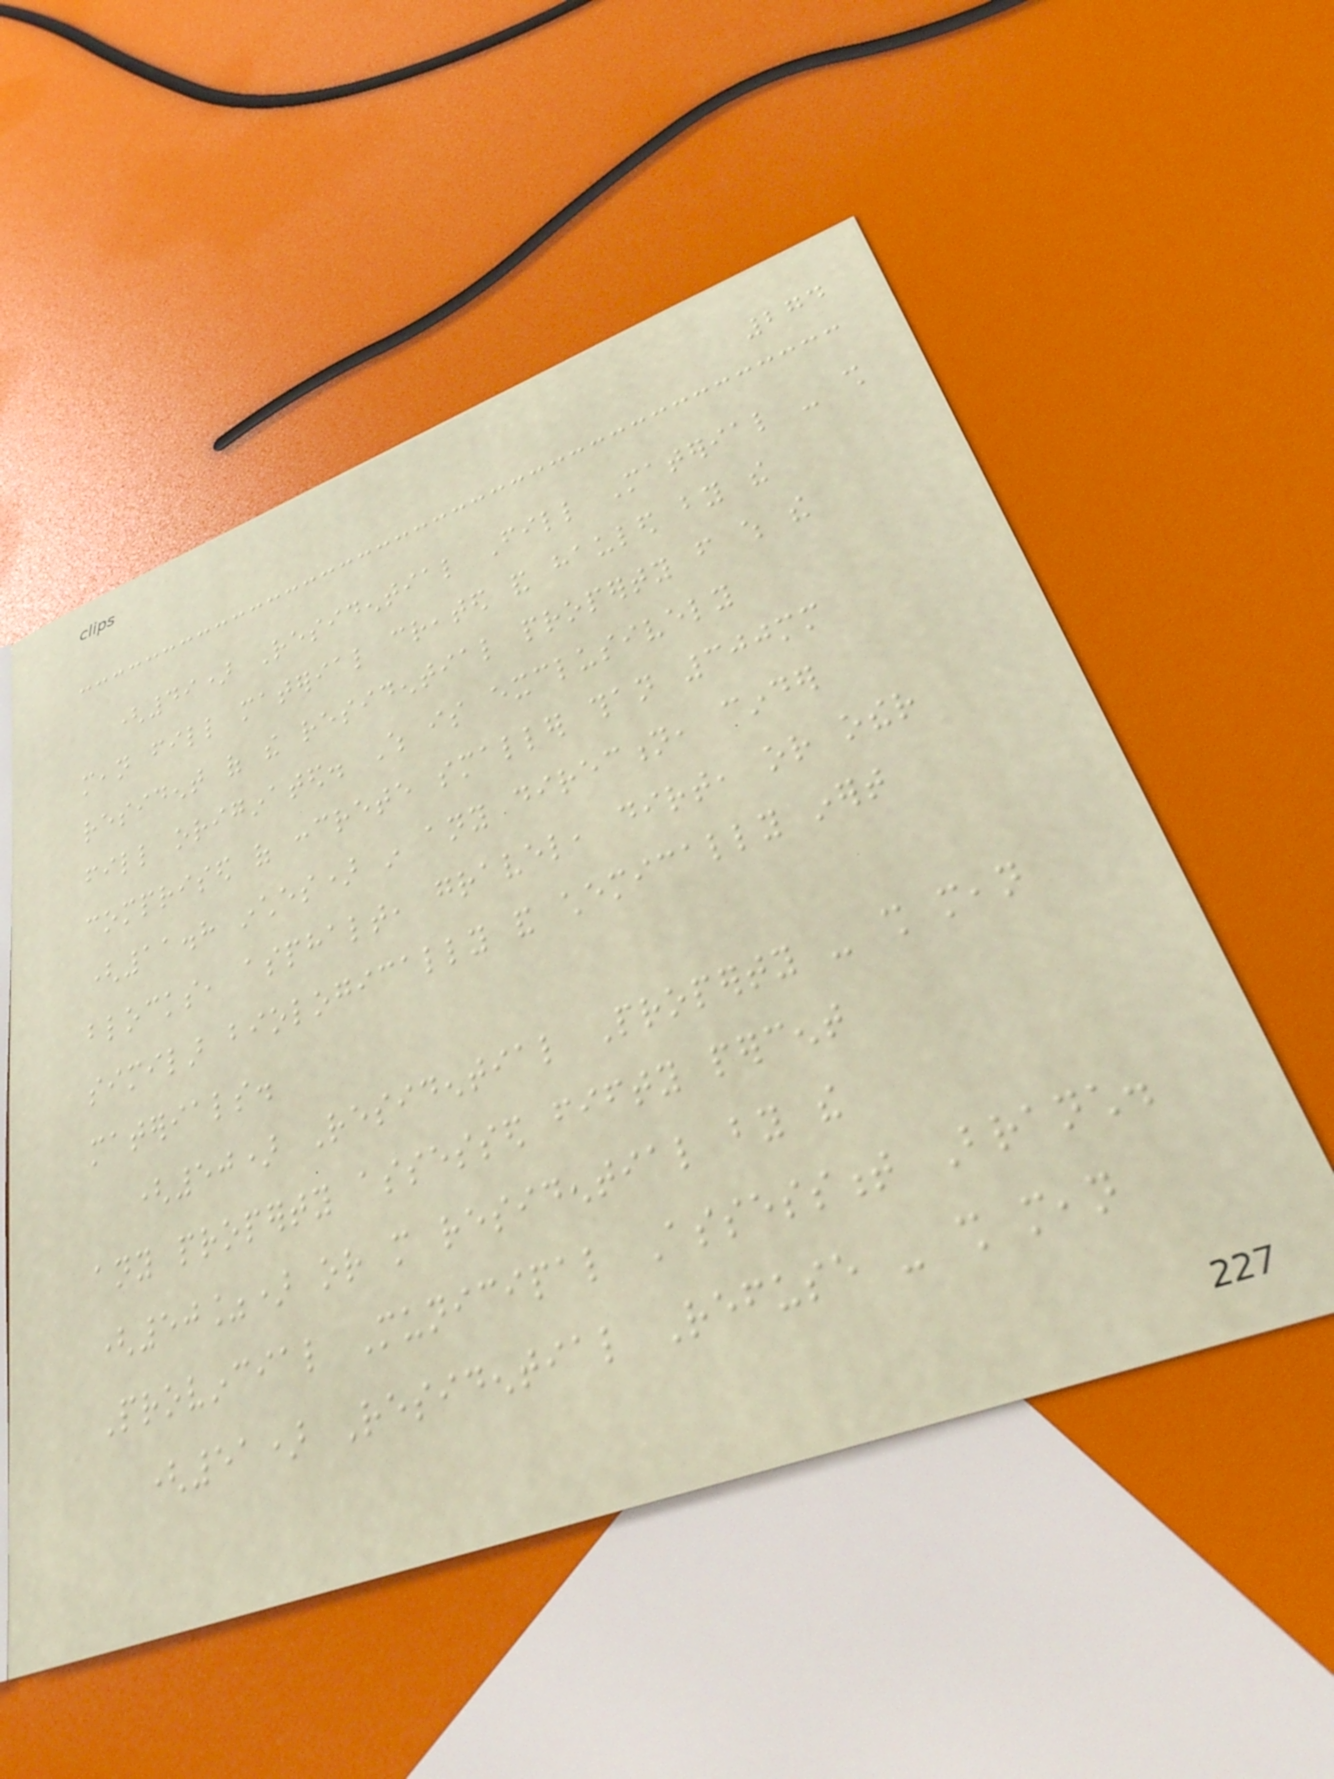274
(49) Residential Fill Material - shall
mean fill material created and hauled by the
resident of the residential property from which the
fill originated. Which is exclusively
comprised of concrete smaller than 300mm
(11.8 inches) in any direction, cinder
blocks, asphalt, gravel, dirt, or other
similar biologically and chemically inert
materials.
(50) Residential Property - shall mean
any property assessed fifty percent
(50%) or more residential by the
Provincial Municipal Assessment Branch.
(51) Residential Refuse - shall mean
